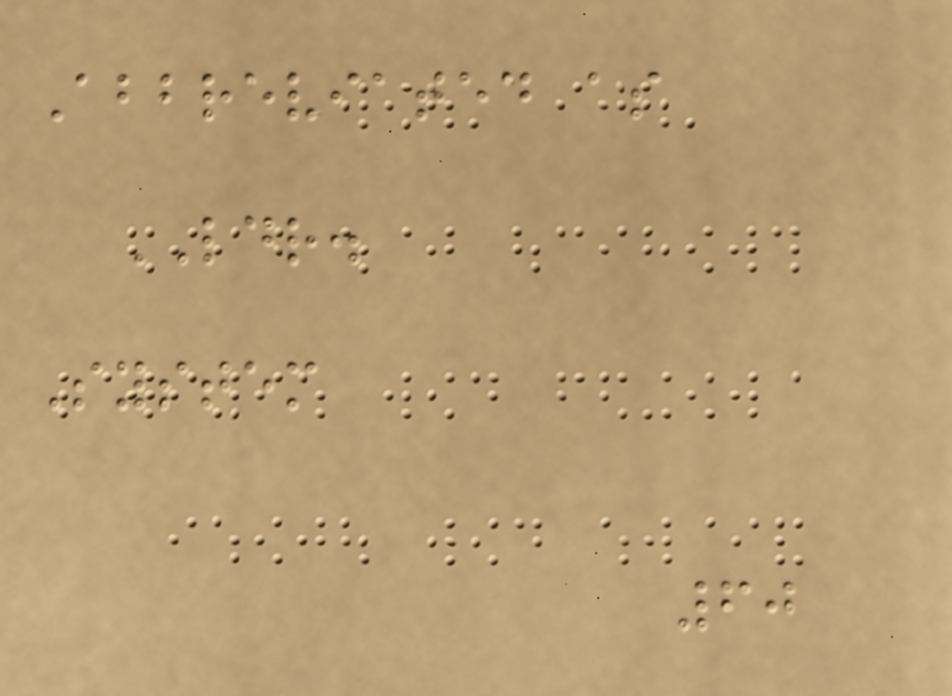Abbreviated as
LDR.
System
60
